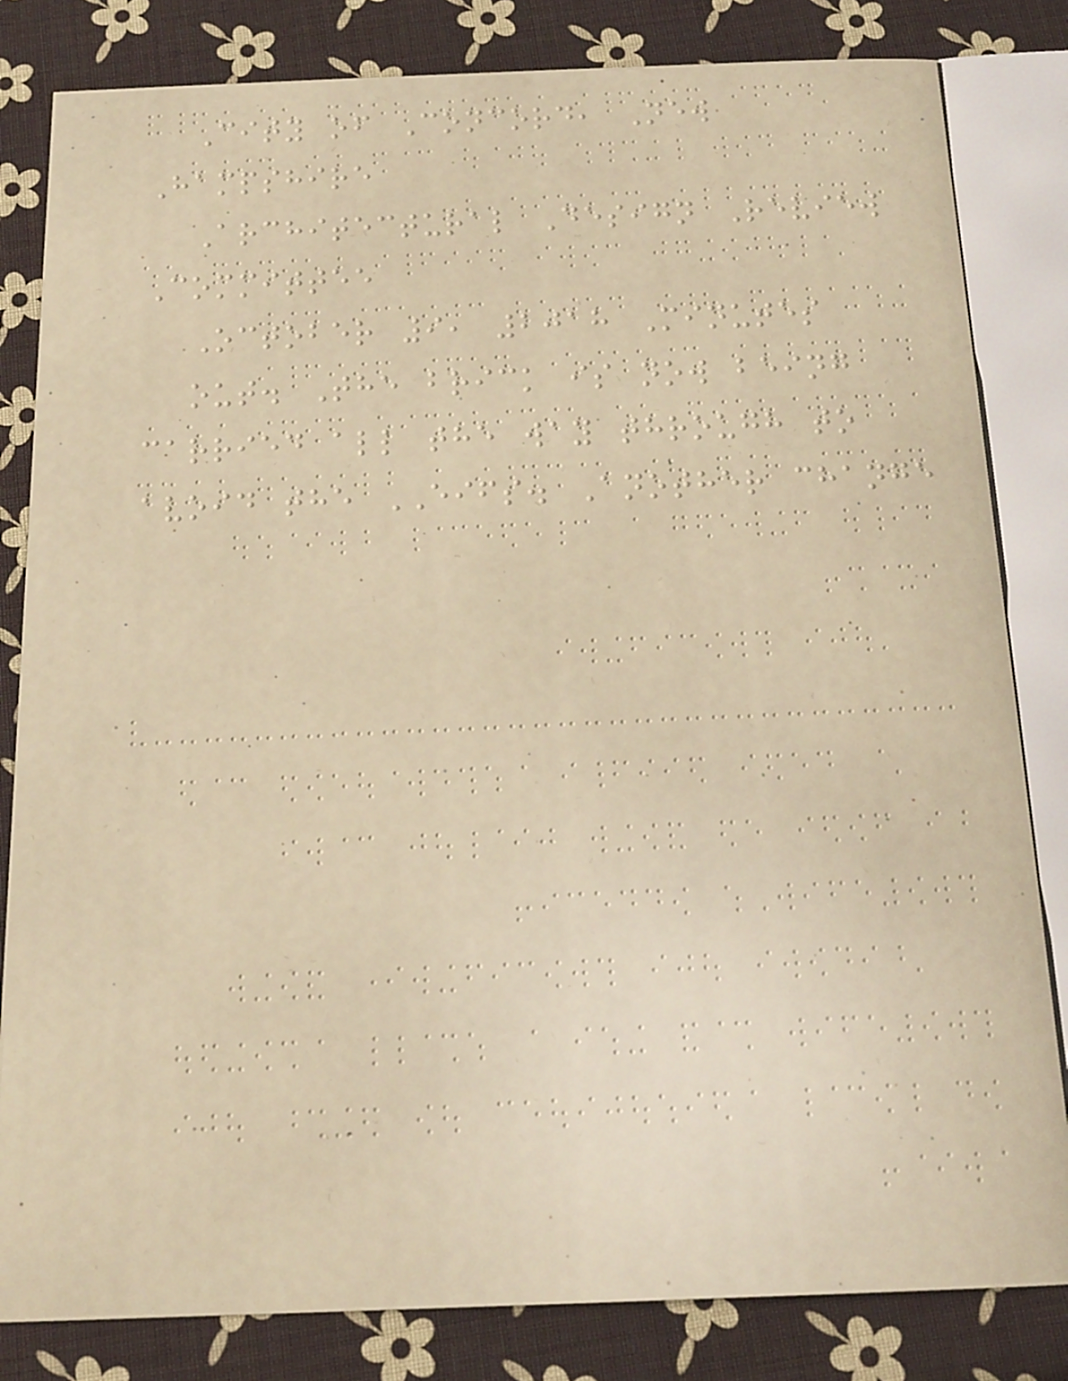City of Concord, New
Hampshire
Architectural Design Review
Committee
October 9, 2018 Minutes
out. The brick is now being
carried all the way through to
avoid the EIFS. Another change
